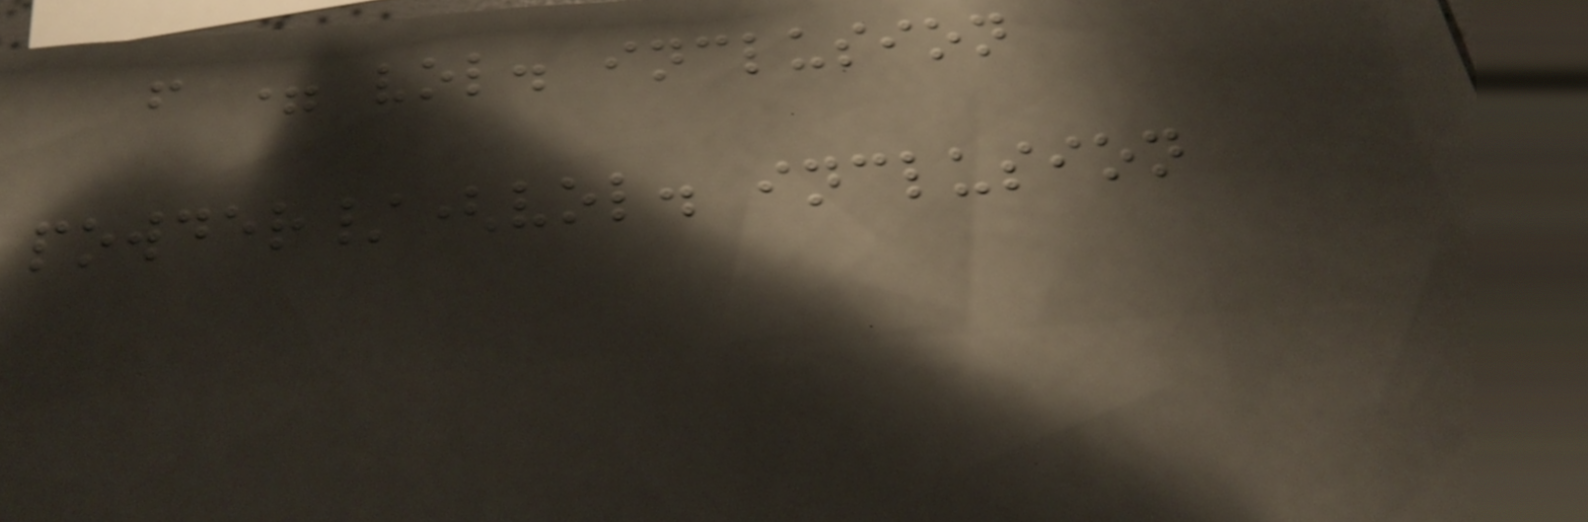f = vol. inclusion
powder/(vol. inclusion
